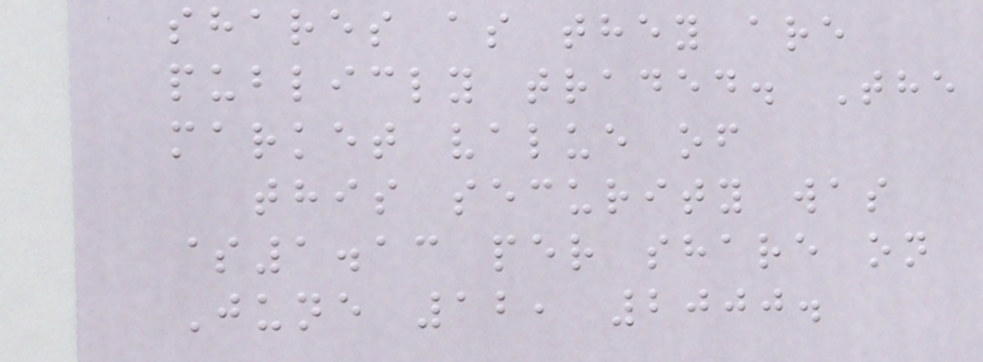shares as they are
publicly traded. The
market value of
this security was
$1.13 per share on
June 12, 2000.
